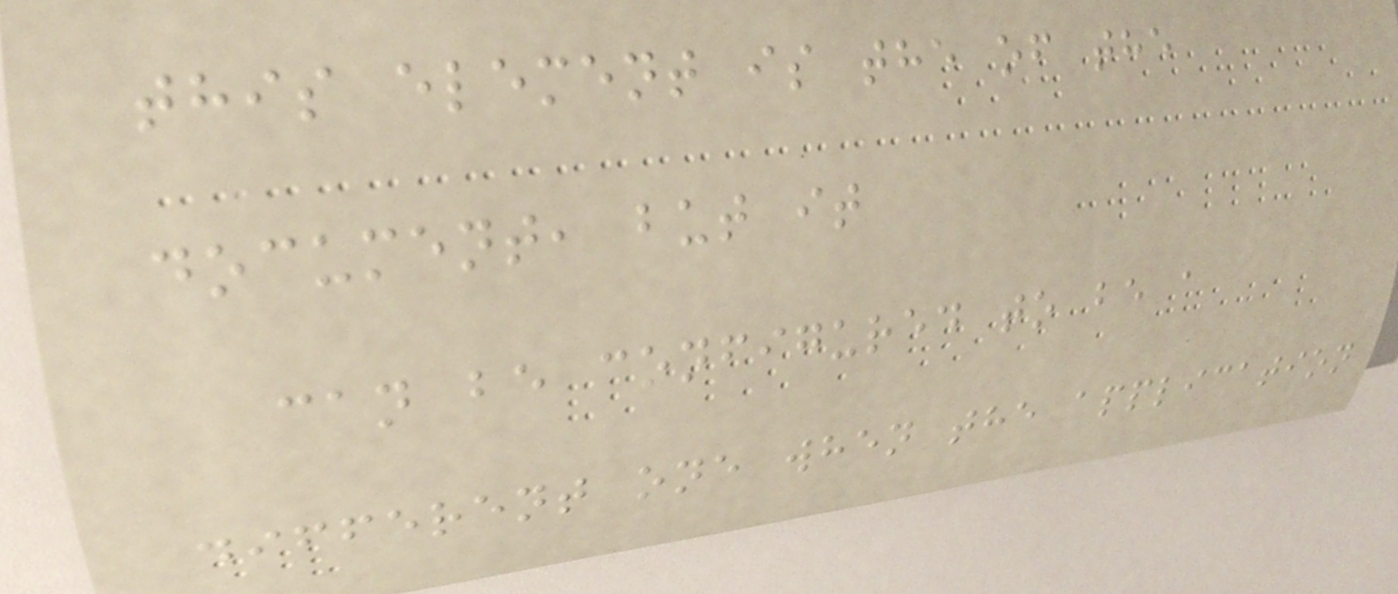this element is the of the
document, but it
can be configured to be a
different one when the application
